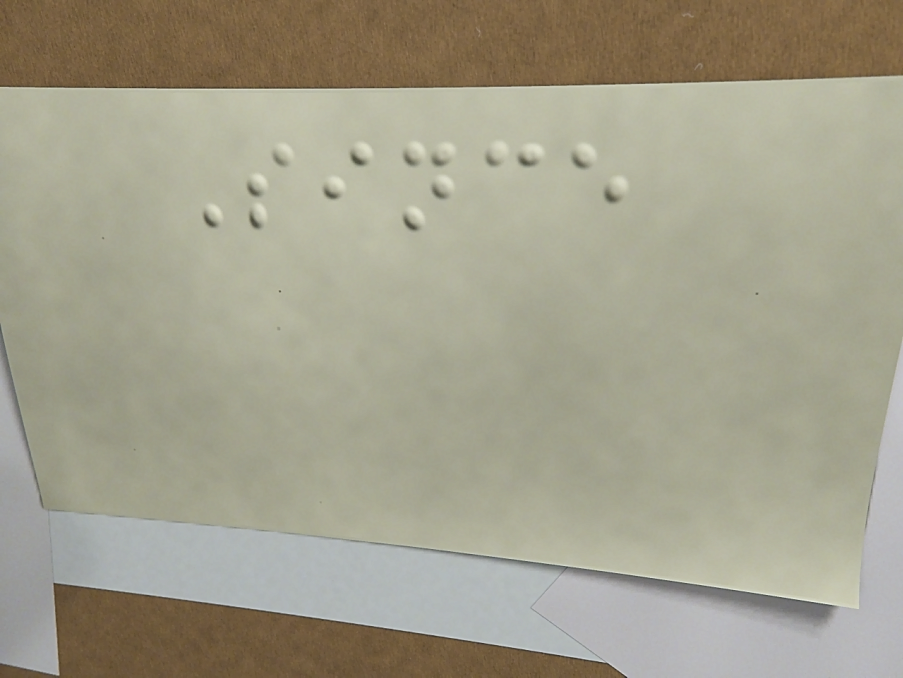Since
